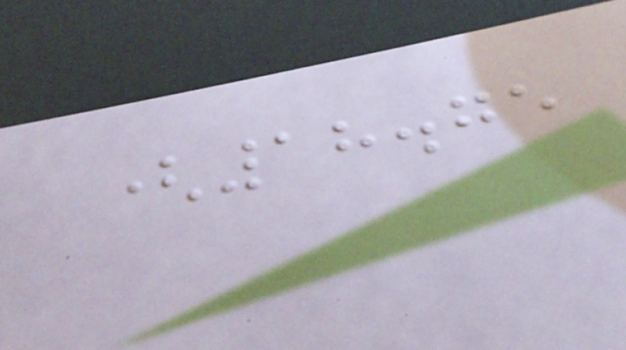(18.75
